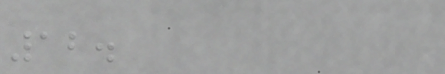12.
